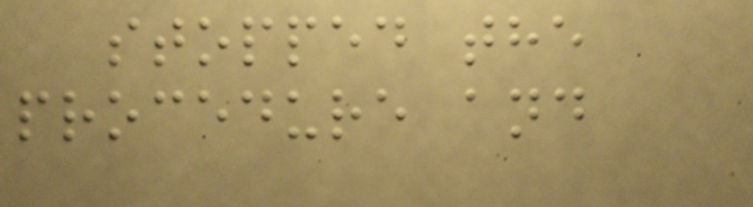stopped the
procedure and
